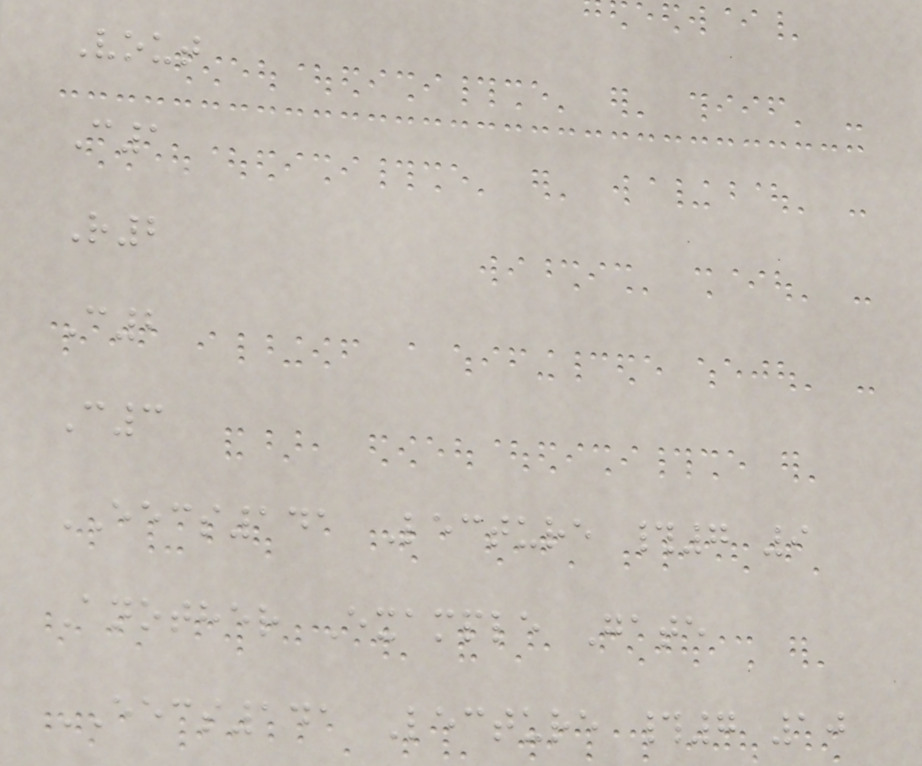Vout
C1
R2
C2
C3
EECS141 Lecture #7 9
Another Example Gate
EECS141 Lecture #7 10
